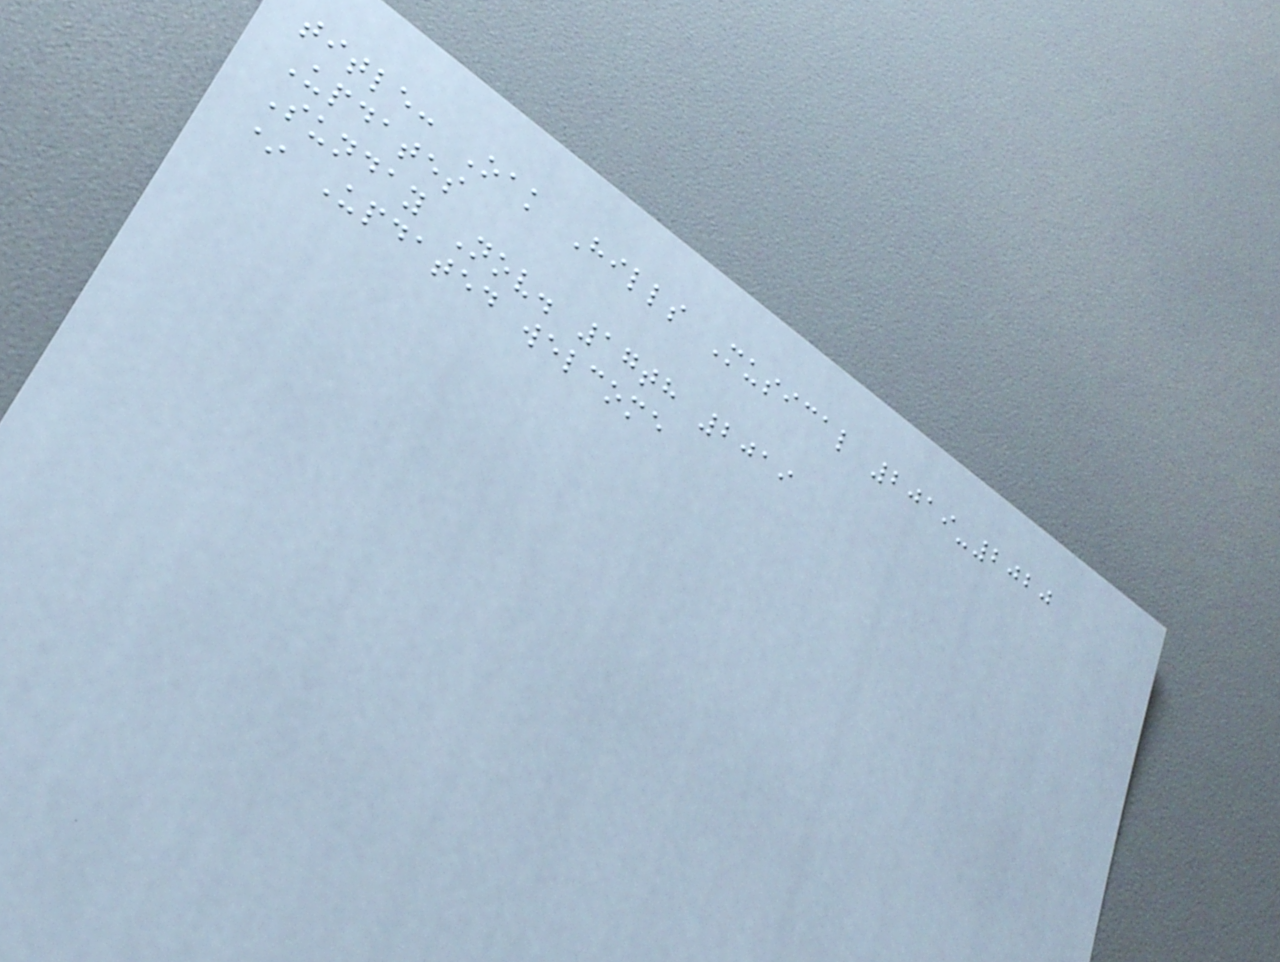title: Oak Hills Musical 2019-2020
Updates
Sunday Nov. 17th 2019
* Updated welcome
